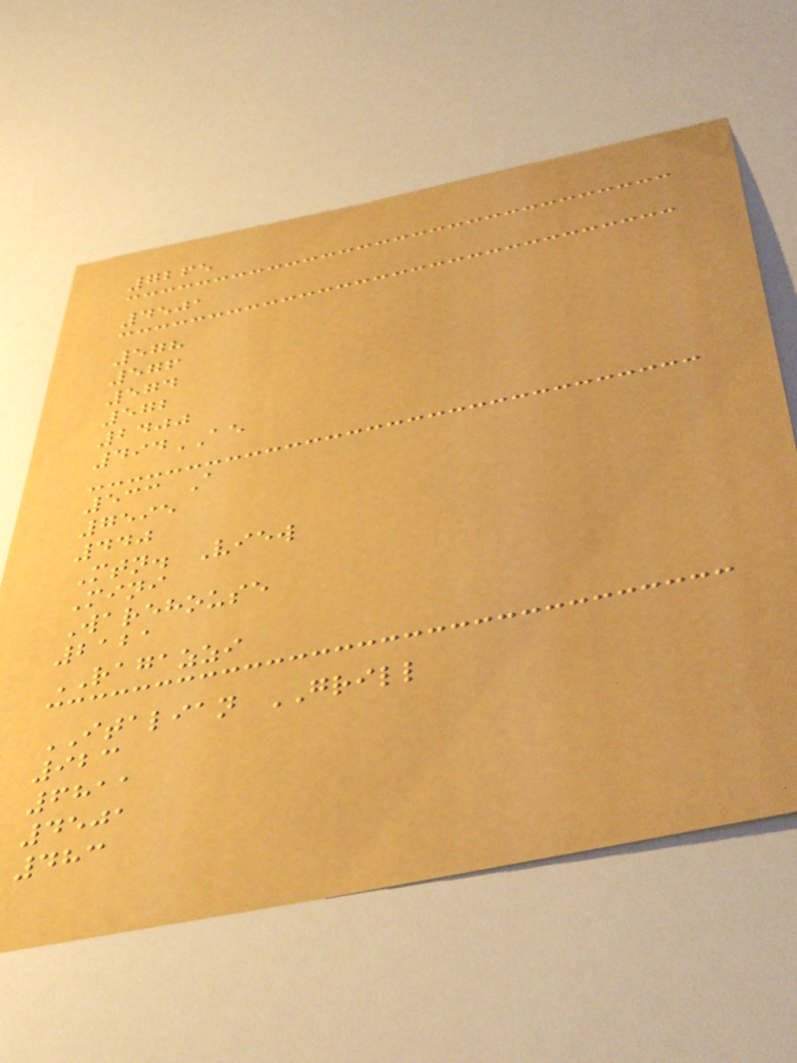7265
4501
578
576
574
572
2400
494AE
533 A
7595
440
Mtn. View
Mini
Warehouse
2121
RAGAZZI
ITALIAN GRILL
923
6811
4501
483
